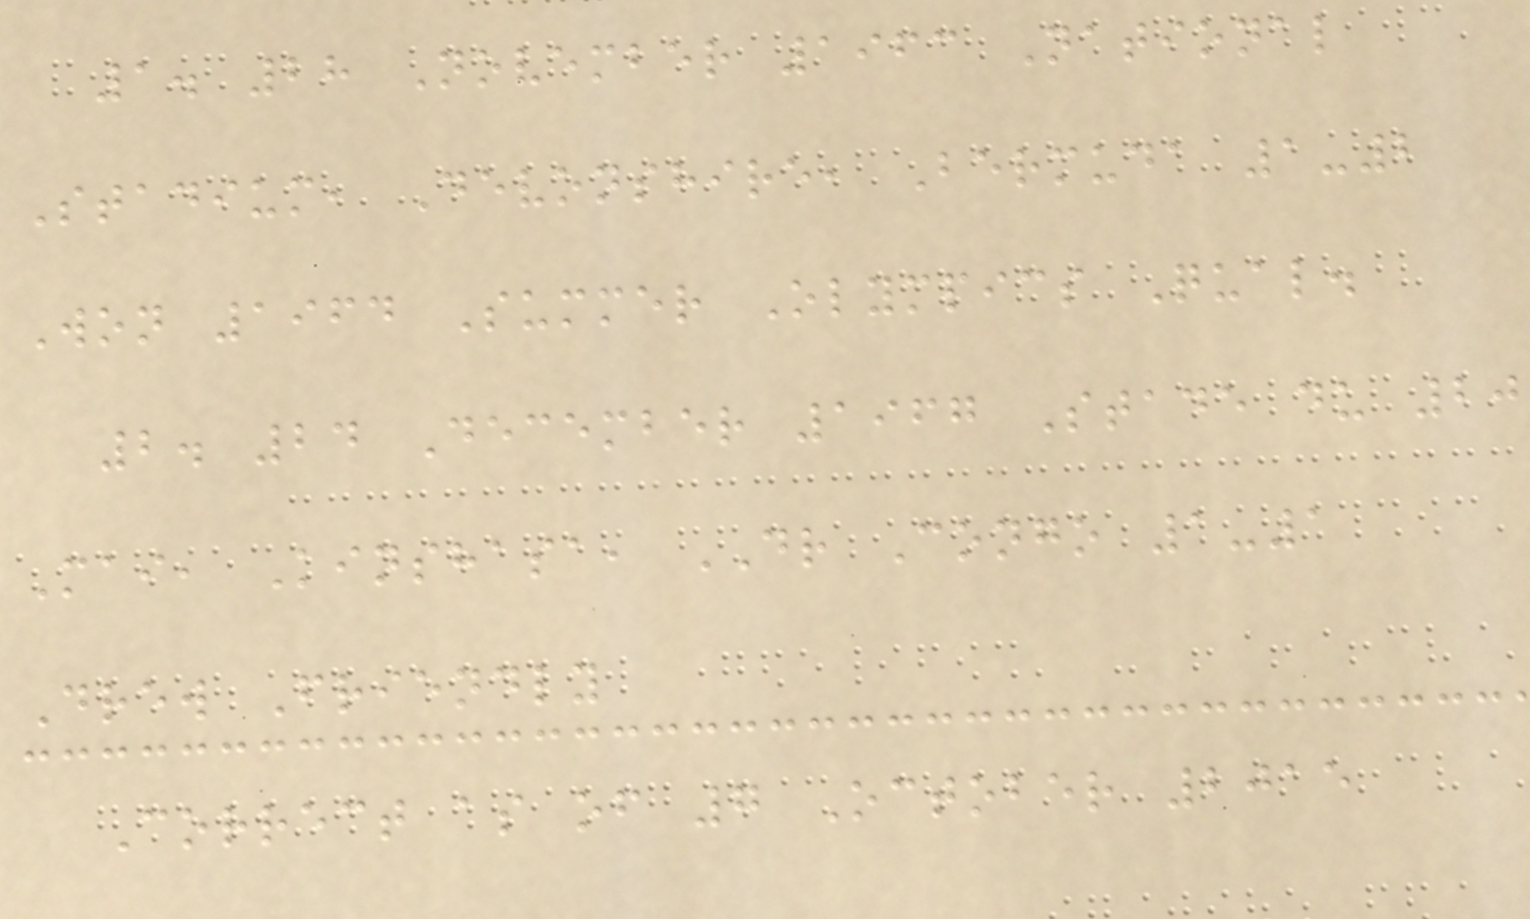1. 28 November 1963 National
Stadium, Devonshire, Bermuda 1-2
Won 1964 Summer Olympics Qual.
2. 24 December 1967 Stade du 20
Mai, Kinshasa, DR Congo 1-1
Drew Friendly
Correct as of 7 October 2015
